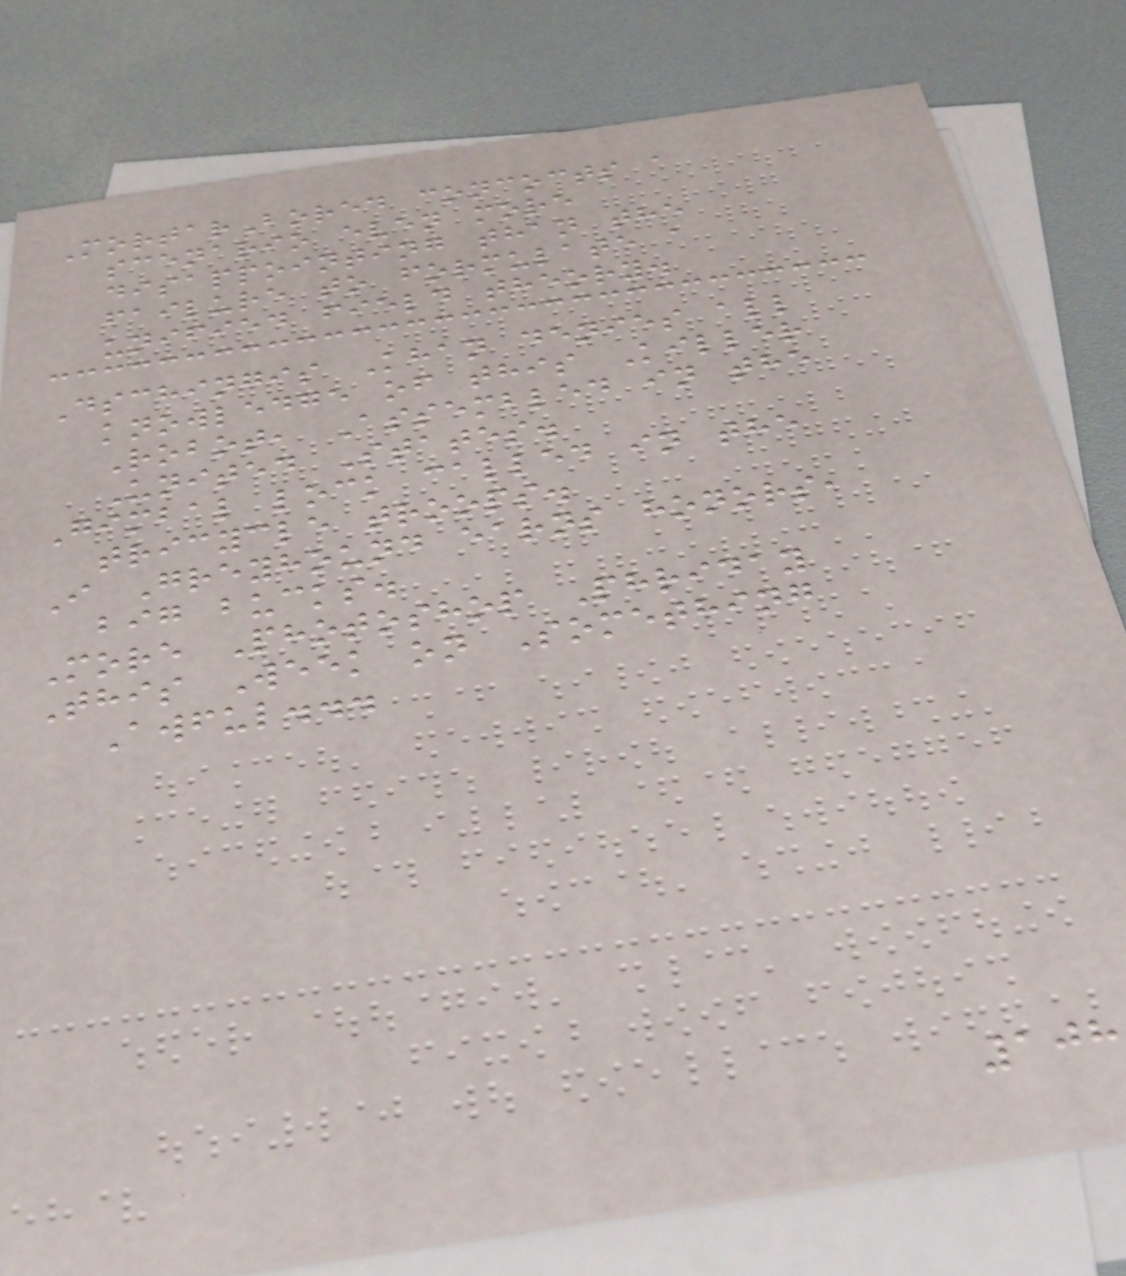MortarBored concocts a
scenario even more
disappointing than the
failure to formulate a
unified field theory.
Dschingis Khan denies all
knowledge of this Killer
Robot, Assembled in the
United States.
Gimbal lock called in the
tricycle troops.
I Greyhound earns honors,
big bucks.
More Photoshop Phriday
This Week on Something
Awful...
108
